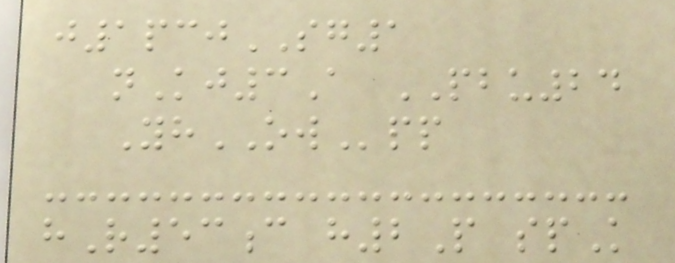j1pcjSG1
nKj3A PBU24
YhOWpp
hR53c h2P spK
